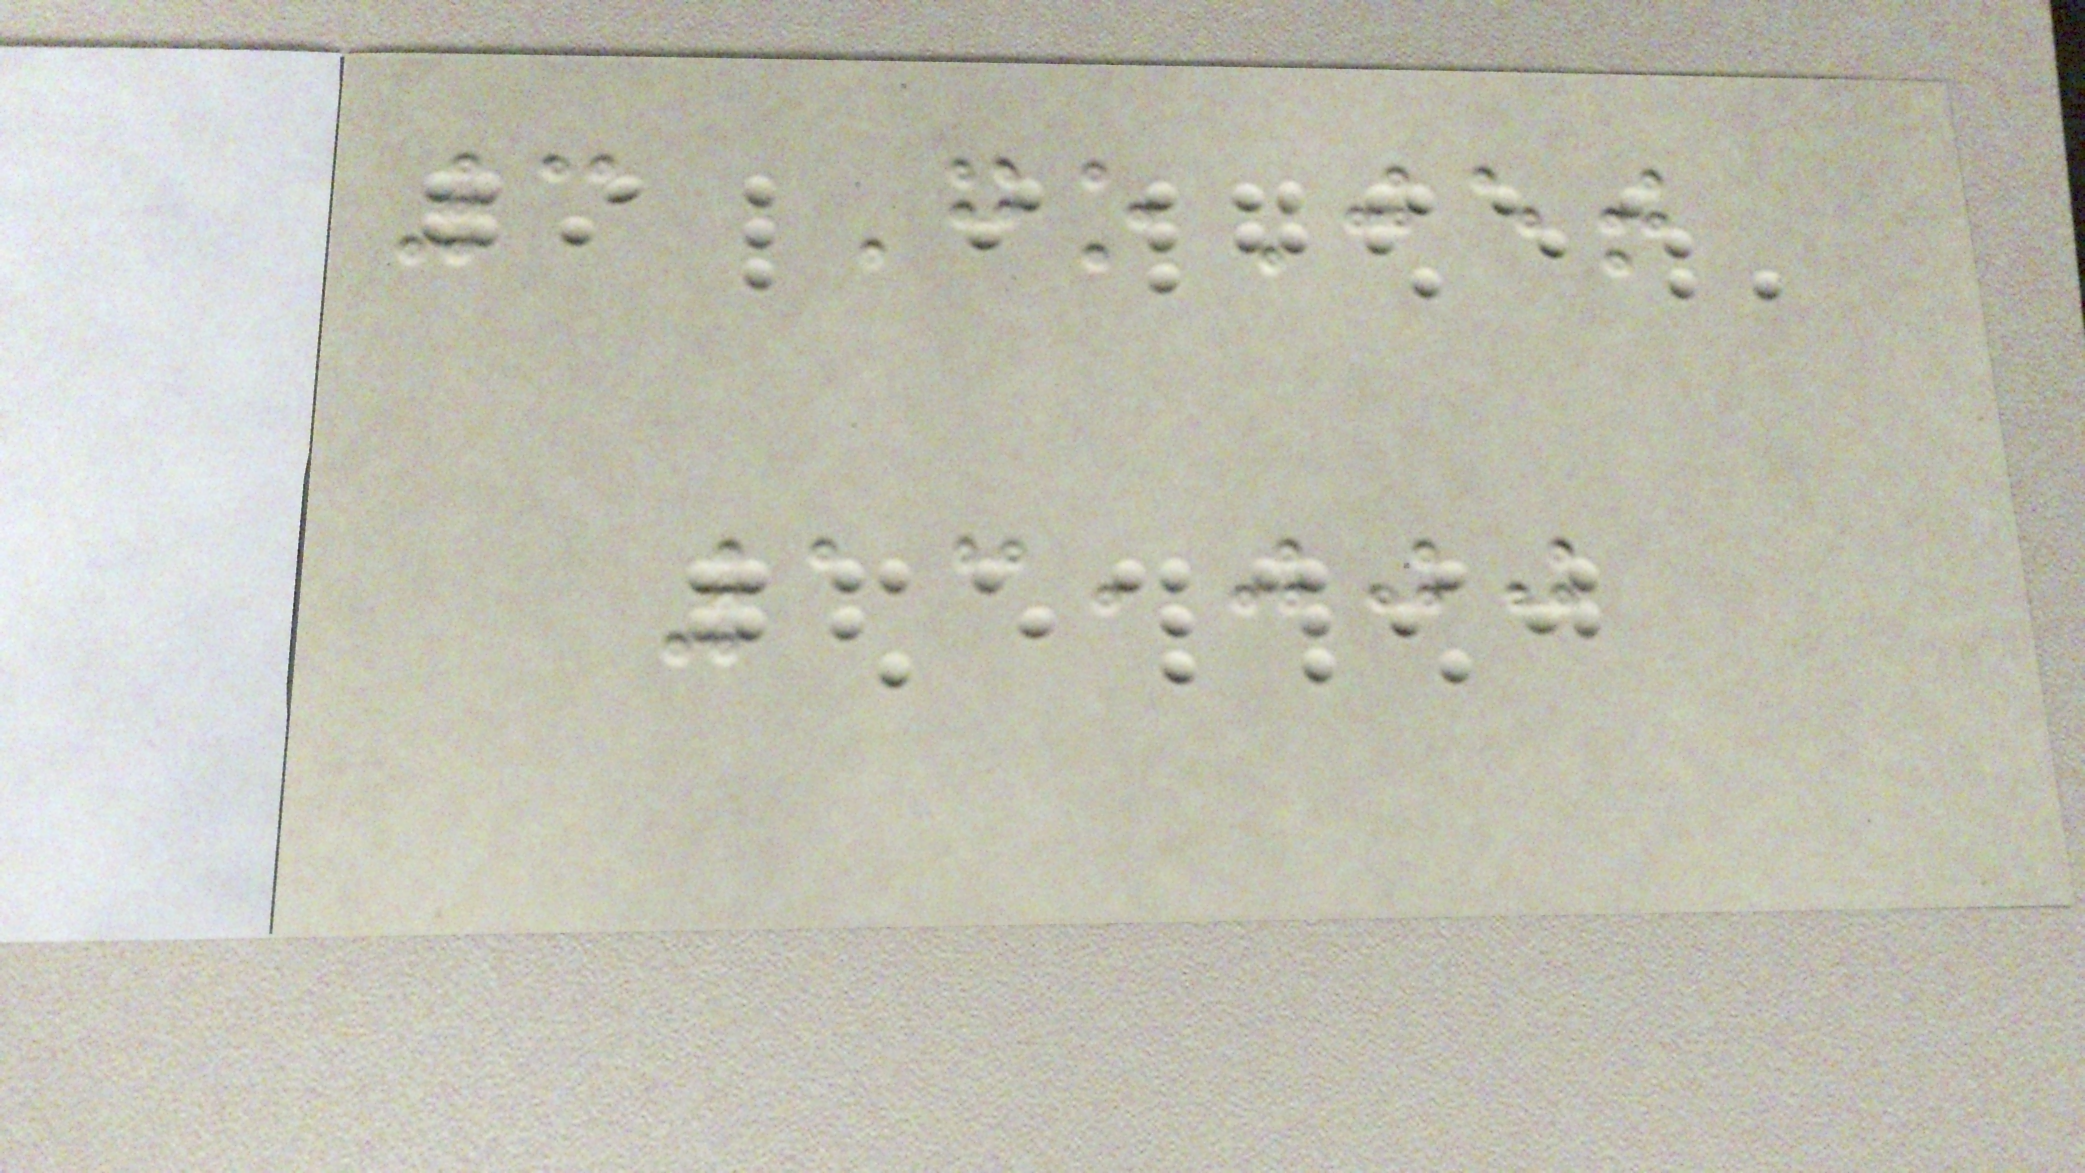3 GoJet
13,000
